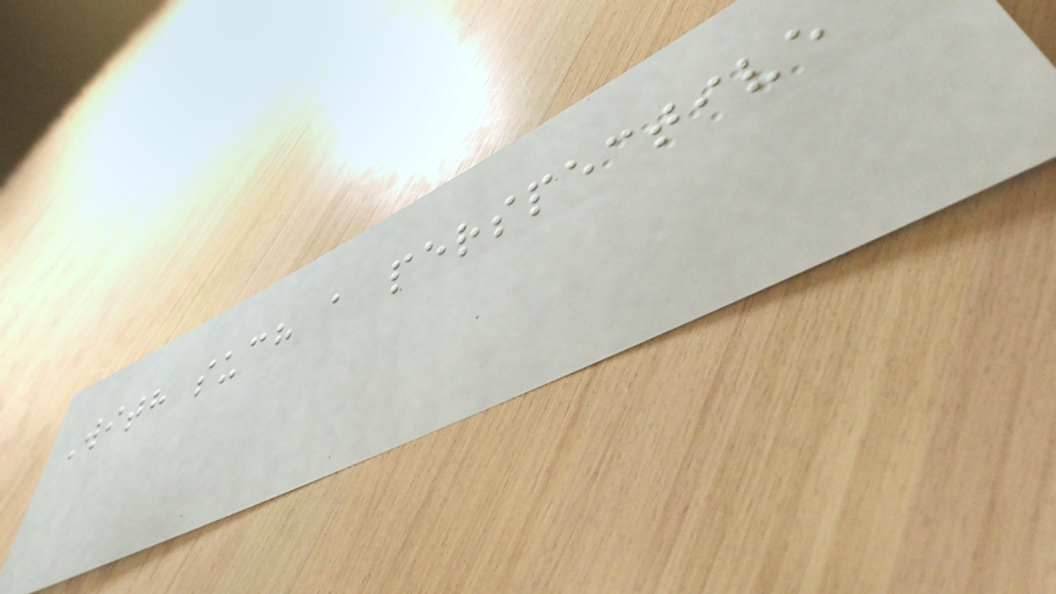With such a perspective
